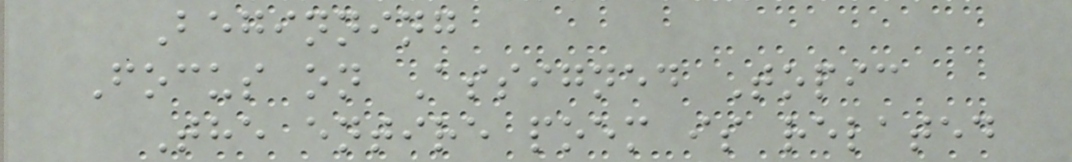Beginning
Focus on Assigned Topic
The entire poem is related
